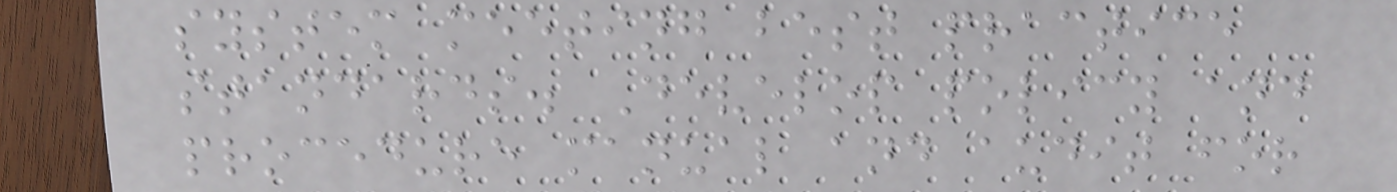system meeting best practice
standards. Develop policy and
procedure manual and audit for
